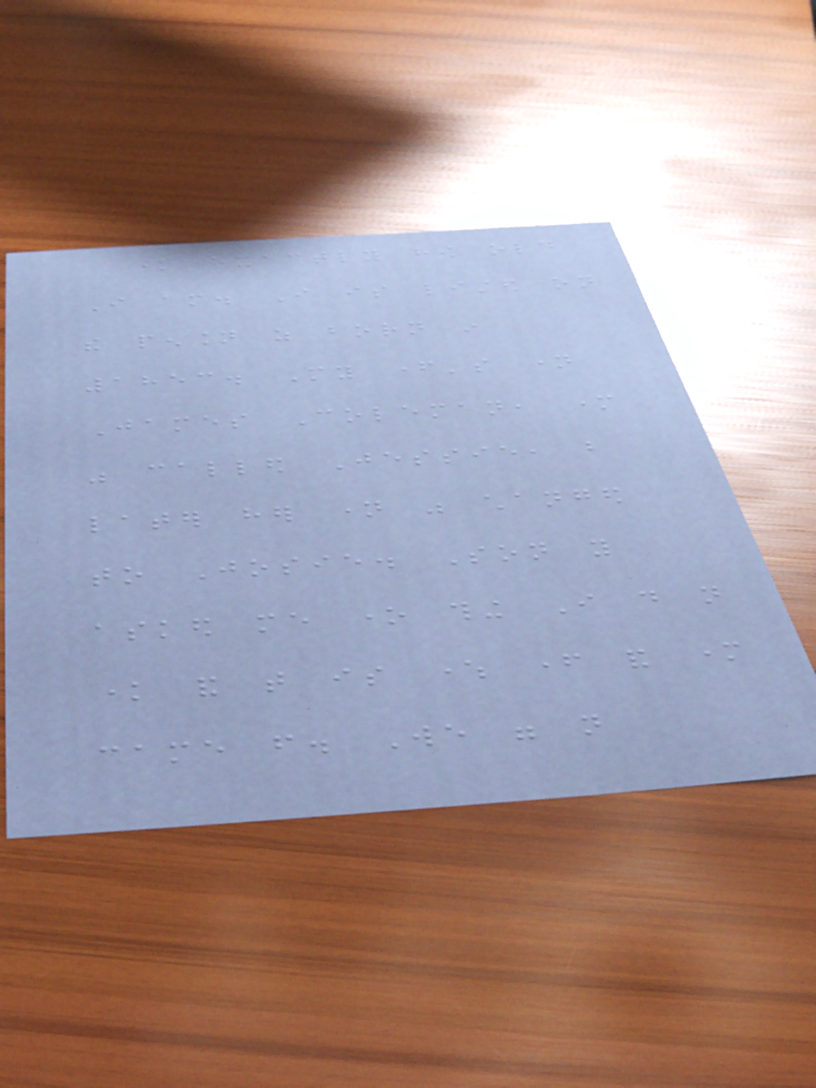know exactly how old
I am. I is listed on
the pension as born in
1853. My father's name
James Coleman, mother
was called Jessie, but
later her name was changed
to Josie. Son you
asked me one thing I do not
know and that is where father and mother
came from. We were not
